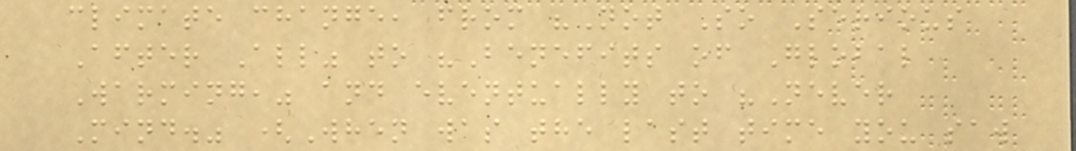climate change, from "Not So Serious
After All" to "Benefits of Global
Warming," and eventually to "Never
Mind." (When was the last time you saw
